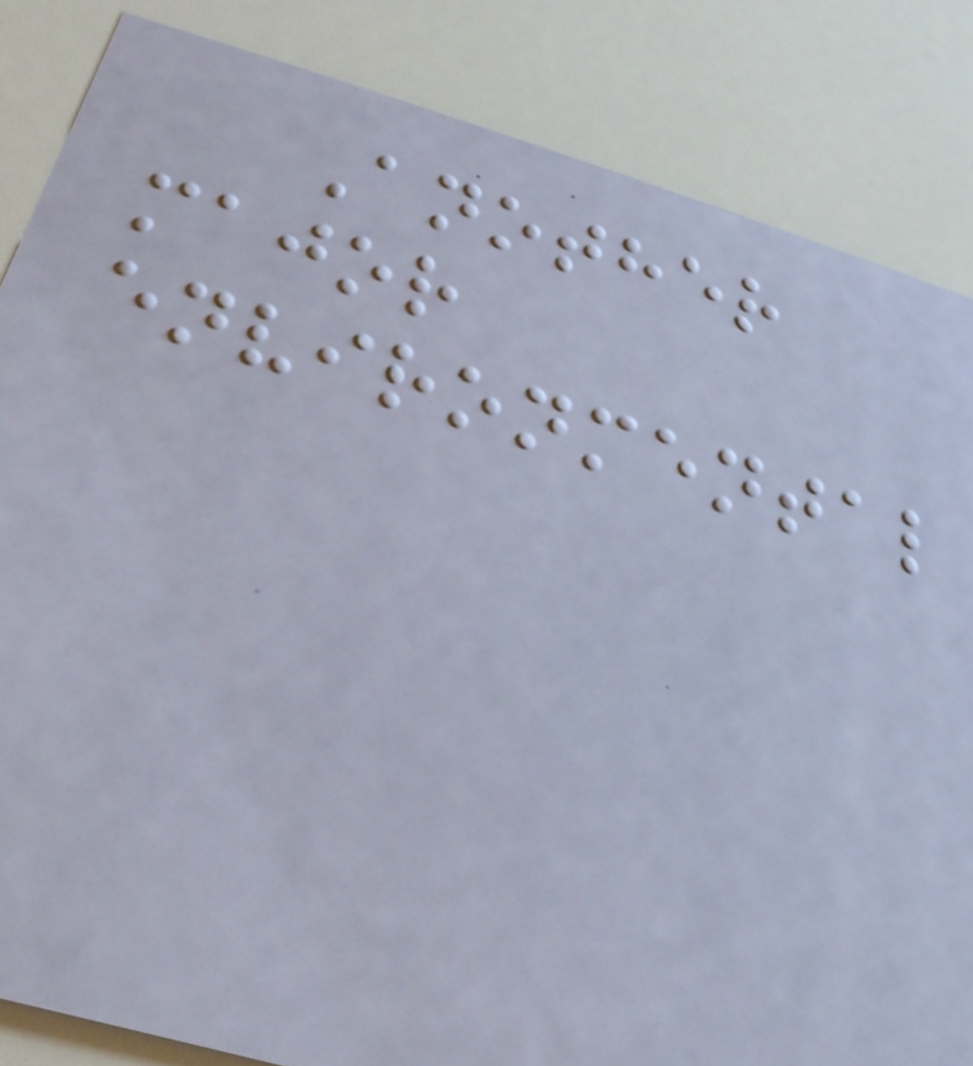Another
major
environmental
